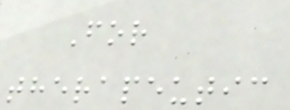For
therapeutic
